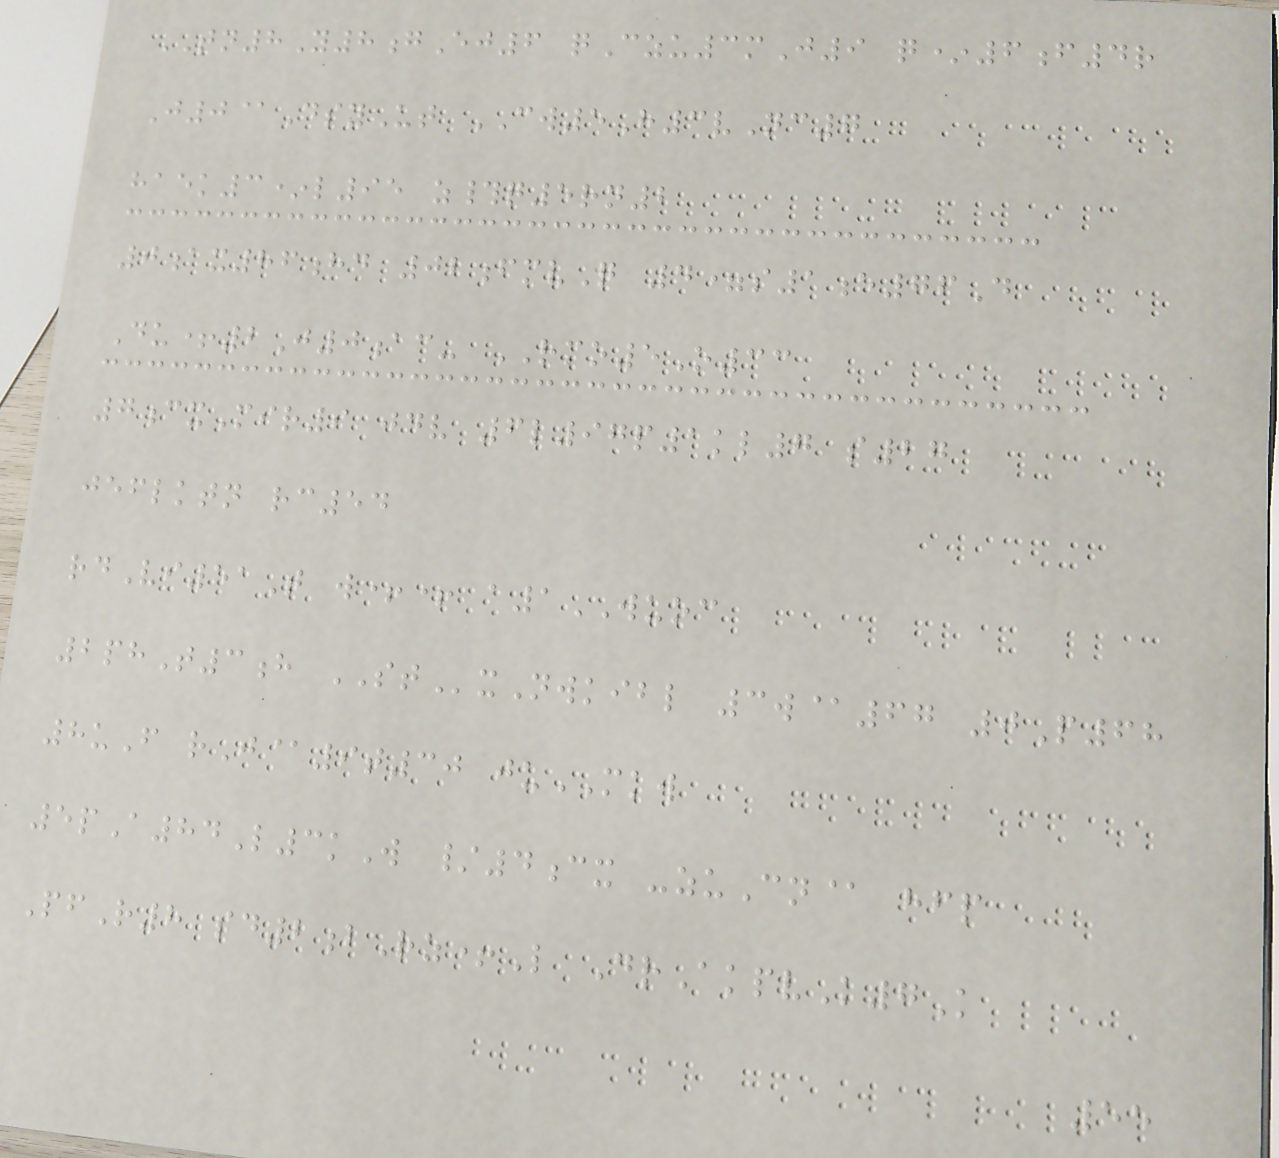TN8Y8gEj6 qCzu3mJ9 q*6f4r
J0@DsyUt CW5H3vNc7
haek3*l95 z#q5rn2
0ax86hd 02fmvQ 4=s1e76D
Du+2J0ac- RMO5O33
7cxMir9 jdv 6l97p1kl7 s27
jeflktn rc54
rdVi51T w++ a1WUOC
2phT3h STxNwkibl 3w@67 0P68
8uF rJ@9t30 juMKW
5pA84L3kW /4cx -zuCn@ hfp
PfR8 sd2bRz+L DrAkpvK7K
55
